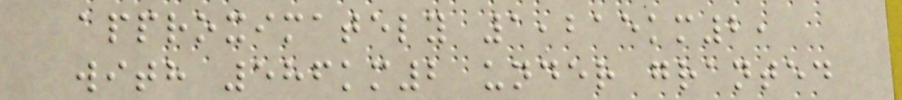approximately 1,215km2,
with 586km2 under granted
